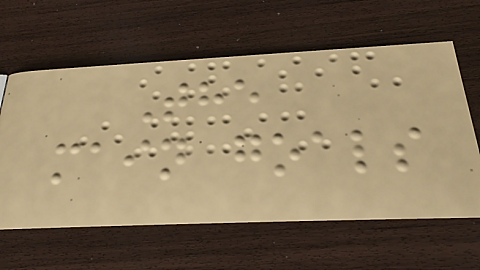The
main goals
